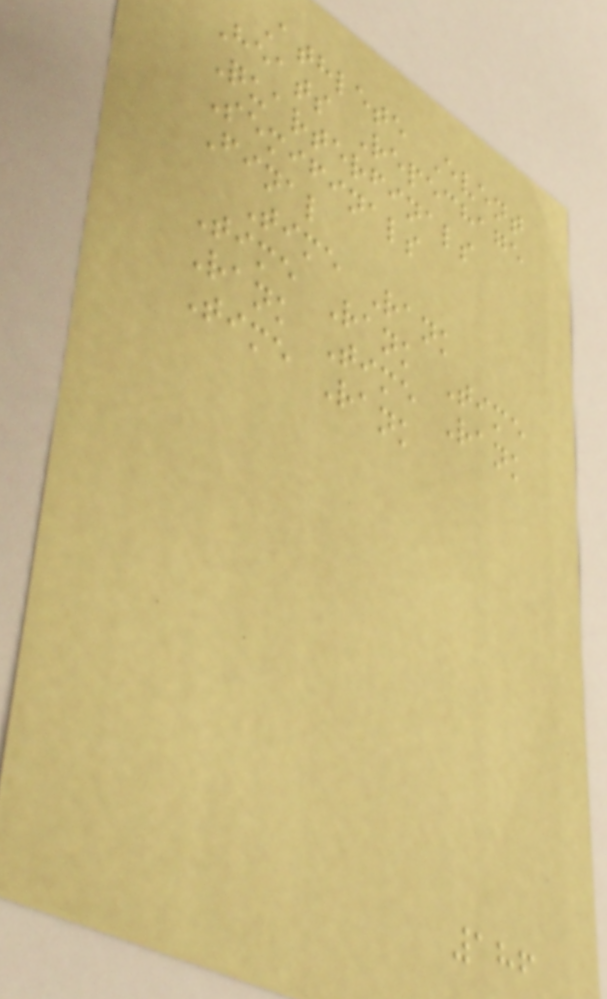Athlete Event
Heats Repechage
Quarterfinals
Semifinals
Final
Time Rank
Time Rank Time
Rank Time Rank
Time Rank
186
